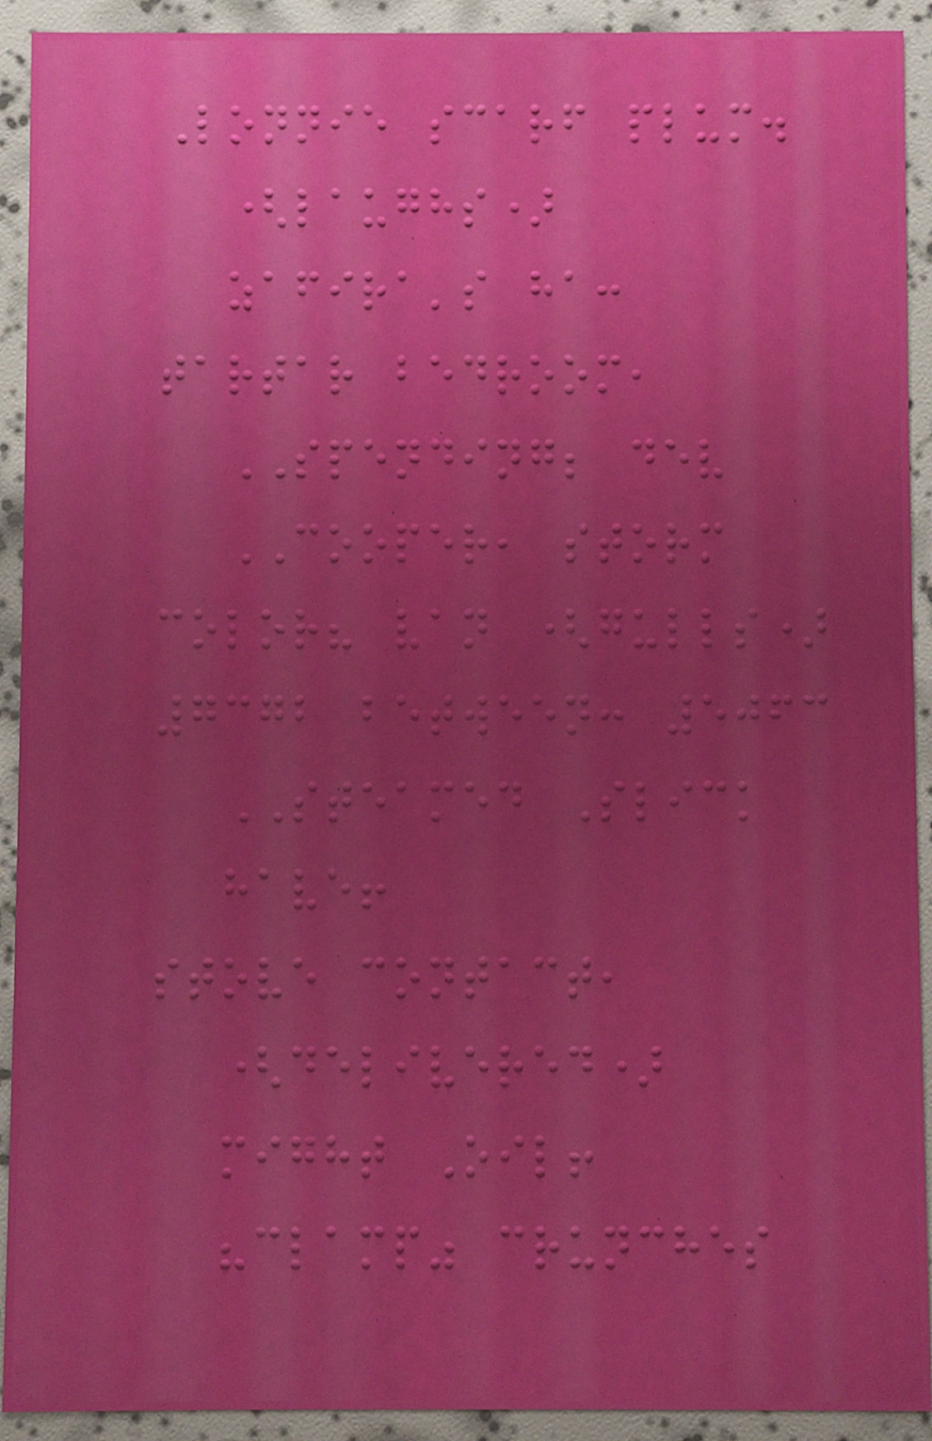Lonnie scarf plum.
(laughs)
zafira's ha:
tartar bedroom,
SPENDING; dev
COOPER, storm
color? van (gulls)
7372 between: 5063
STEAMED Slick
have!
stove contact,
(delivered)
might Oil!
"clamp" crunches
